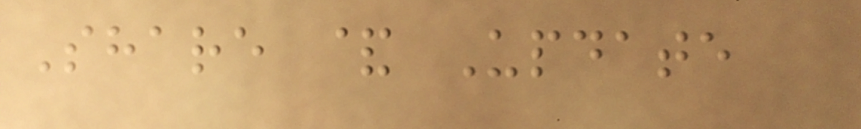Share & Update
